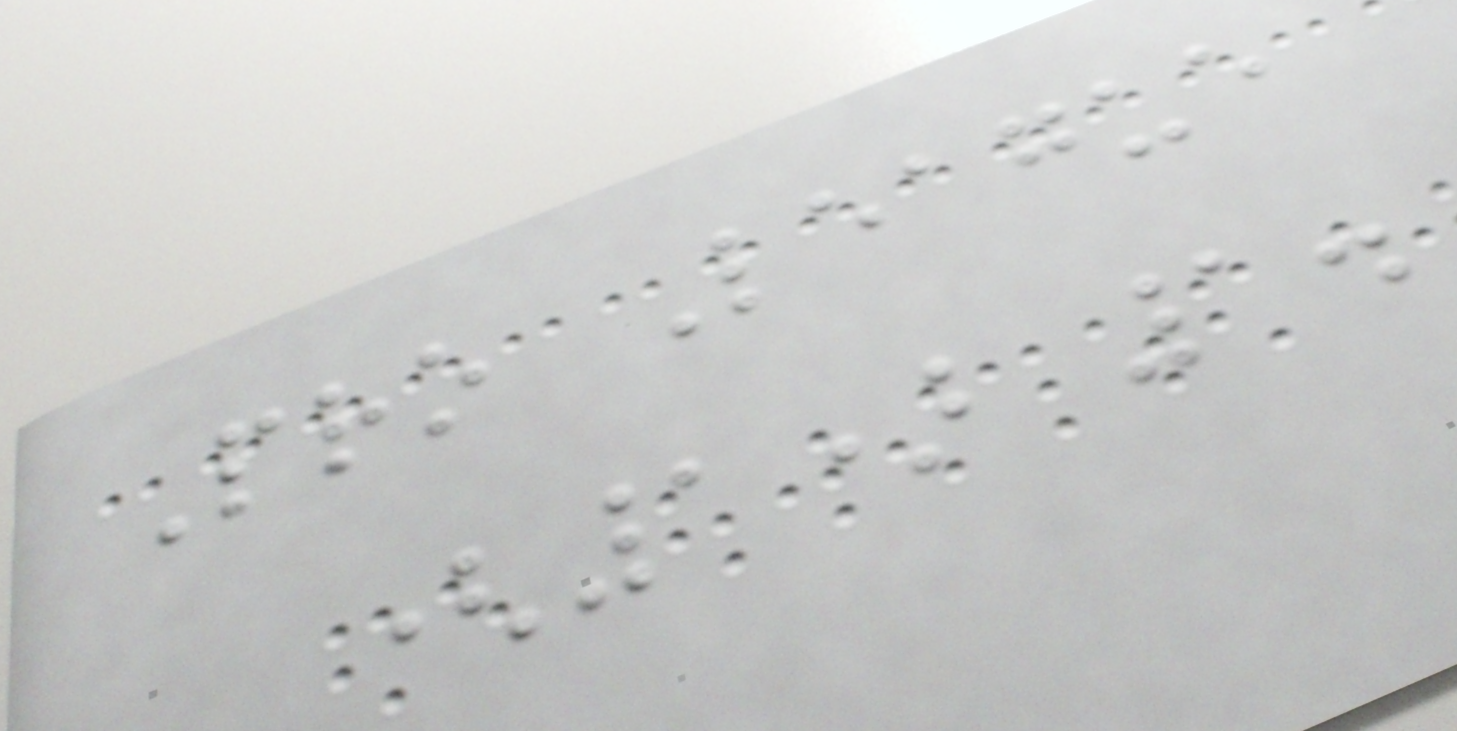Pro League
(1) 1.
